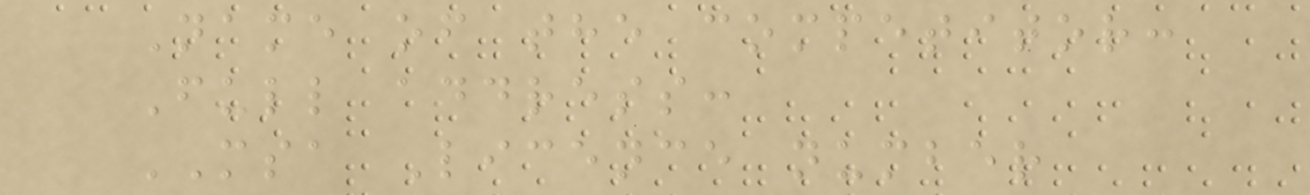Name of the competitor:
Full address:
MSA Licence number
